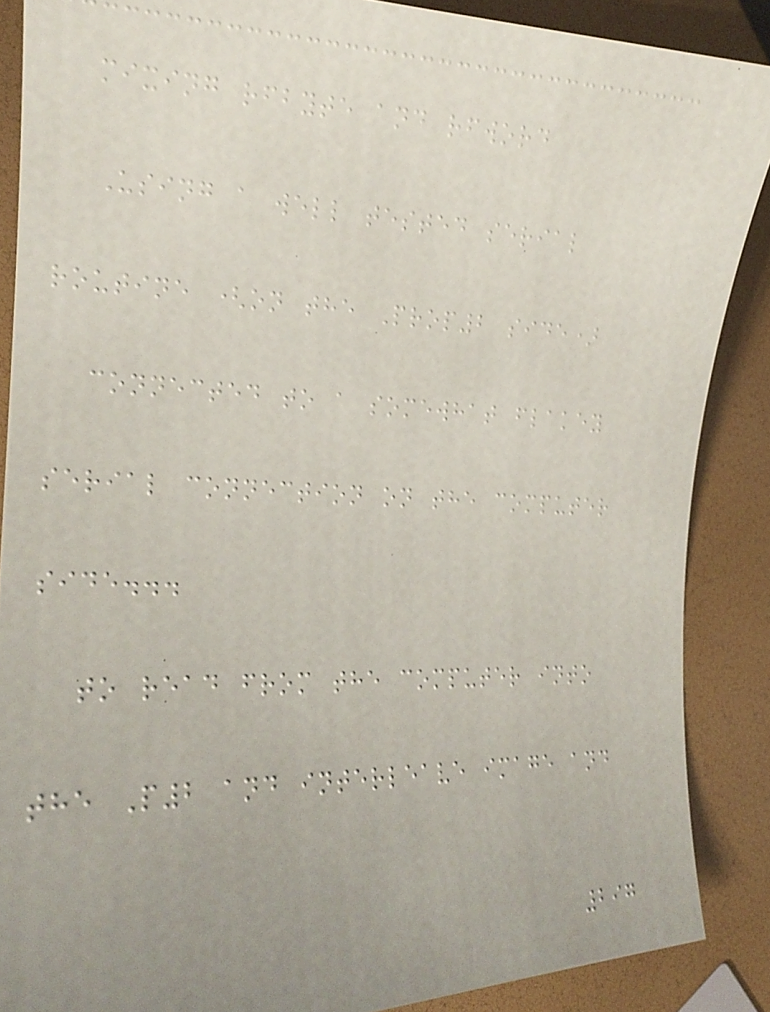mixing rfbyte and rfword
Using a well tested serial
routine (on the Prop2 side)
connected to a somewhat flakey
serial connection on the computer
side...
to read from the computer into
the P2 and interleave image and
297
